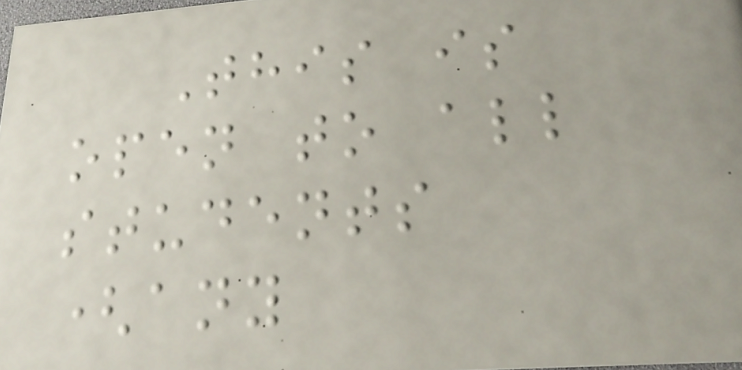This is
open to all
students
(any
